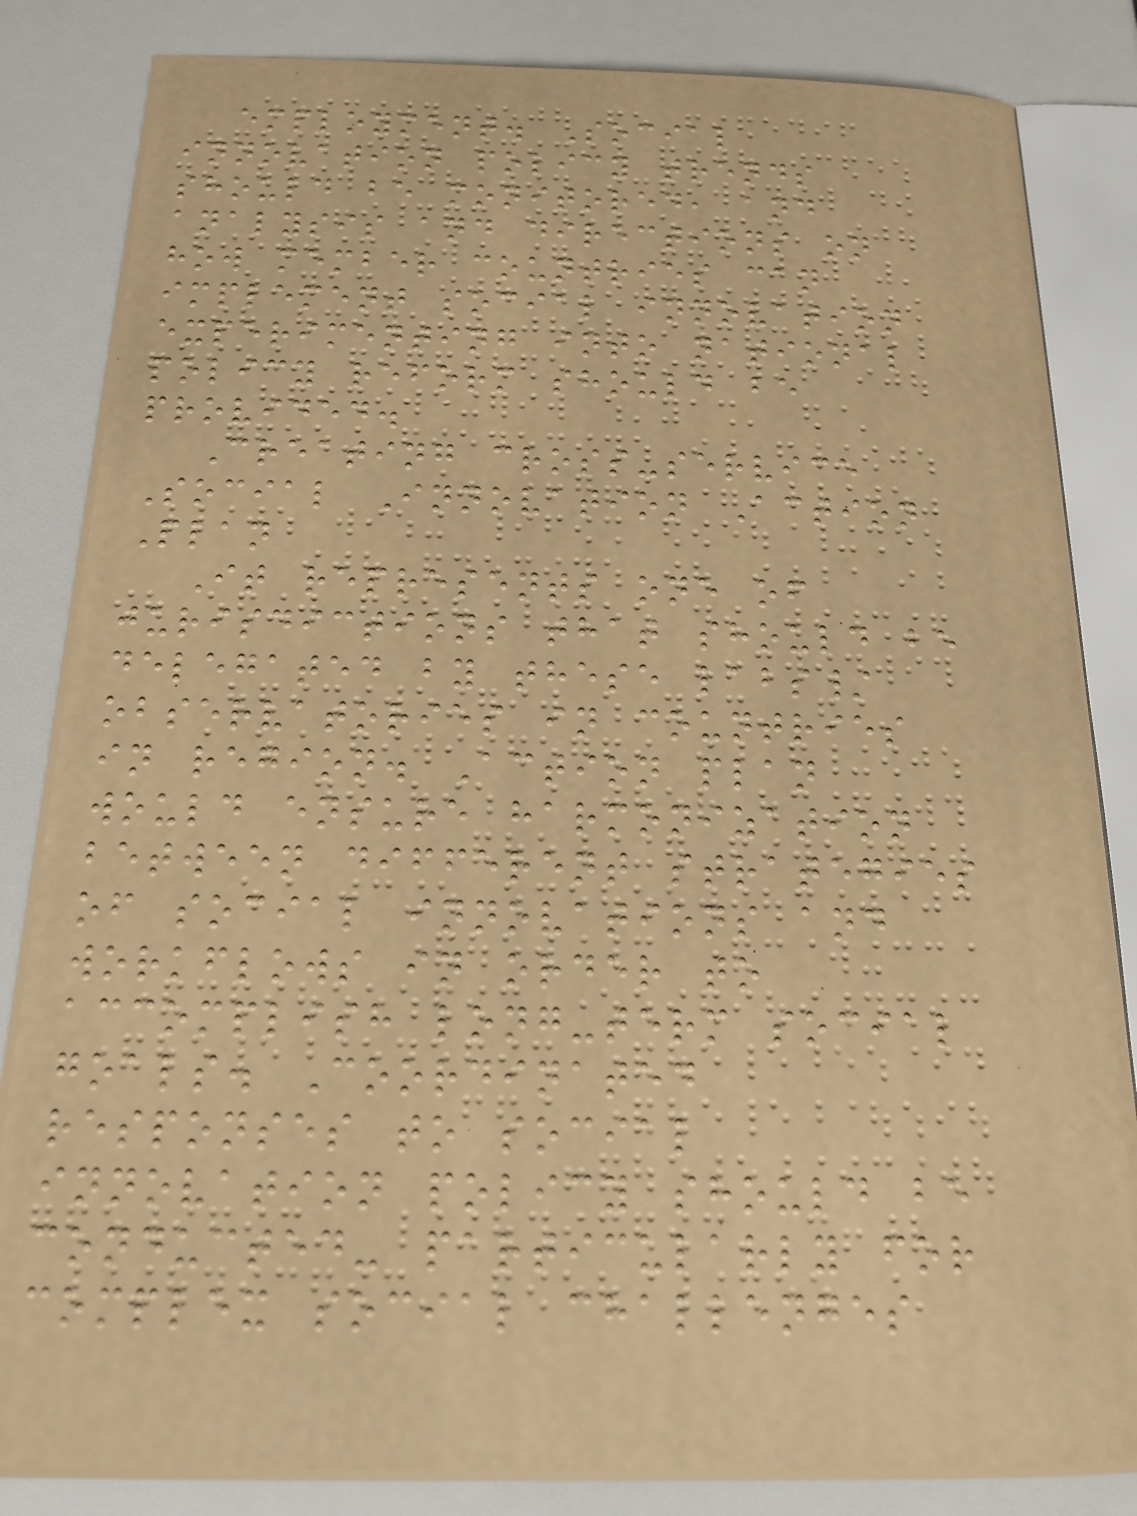employment. Social
innovation policy trends
should be monitored, and
analysis and directions on
how member countries can
implement social innovation
experimenting into national
policy reform should be
provided.
Creating cross-service
Social Innovation Action
Plan
It represents one of
jurisdictions that should be
delegated by these labs/
observatories in countries
in region. Action plan
would ensure harmonization
between different strategies
of social innovations and
workflows in order to
accomplish long-term social
goals. Coordinated
responses to social
innovation policy should be
conducted- particularly for
complex social challenges
